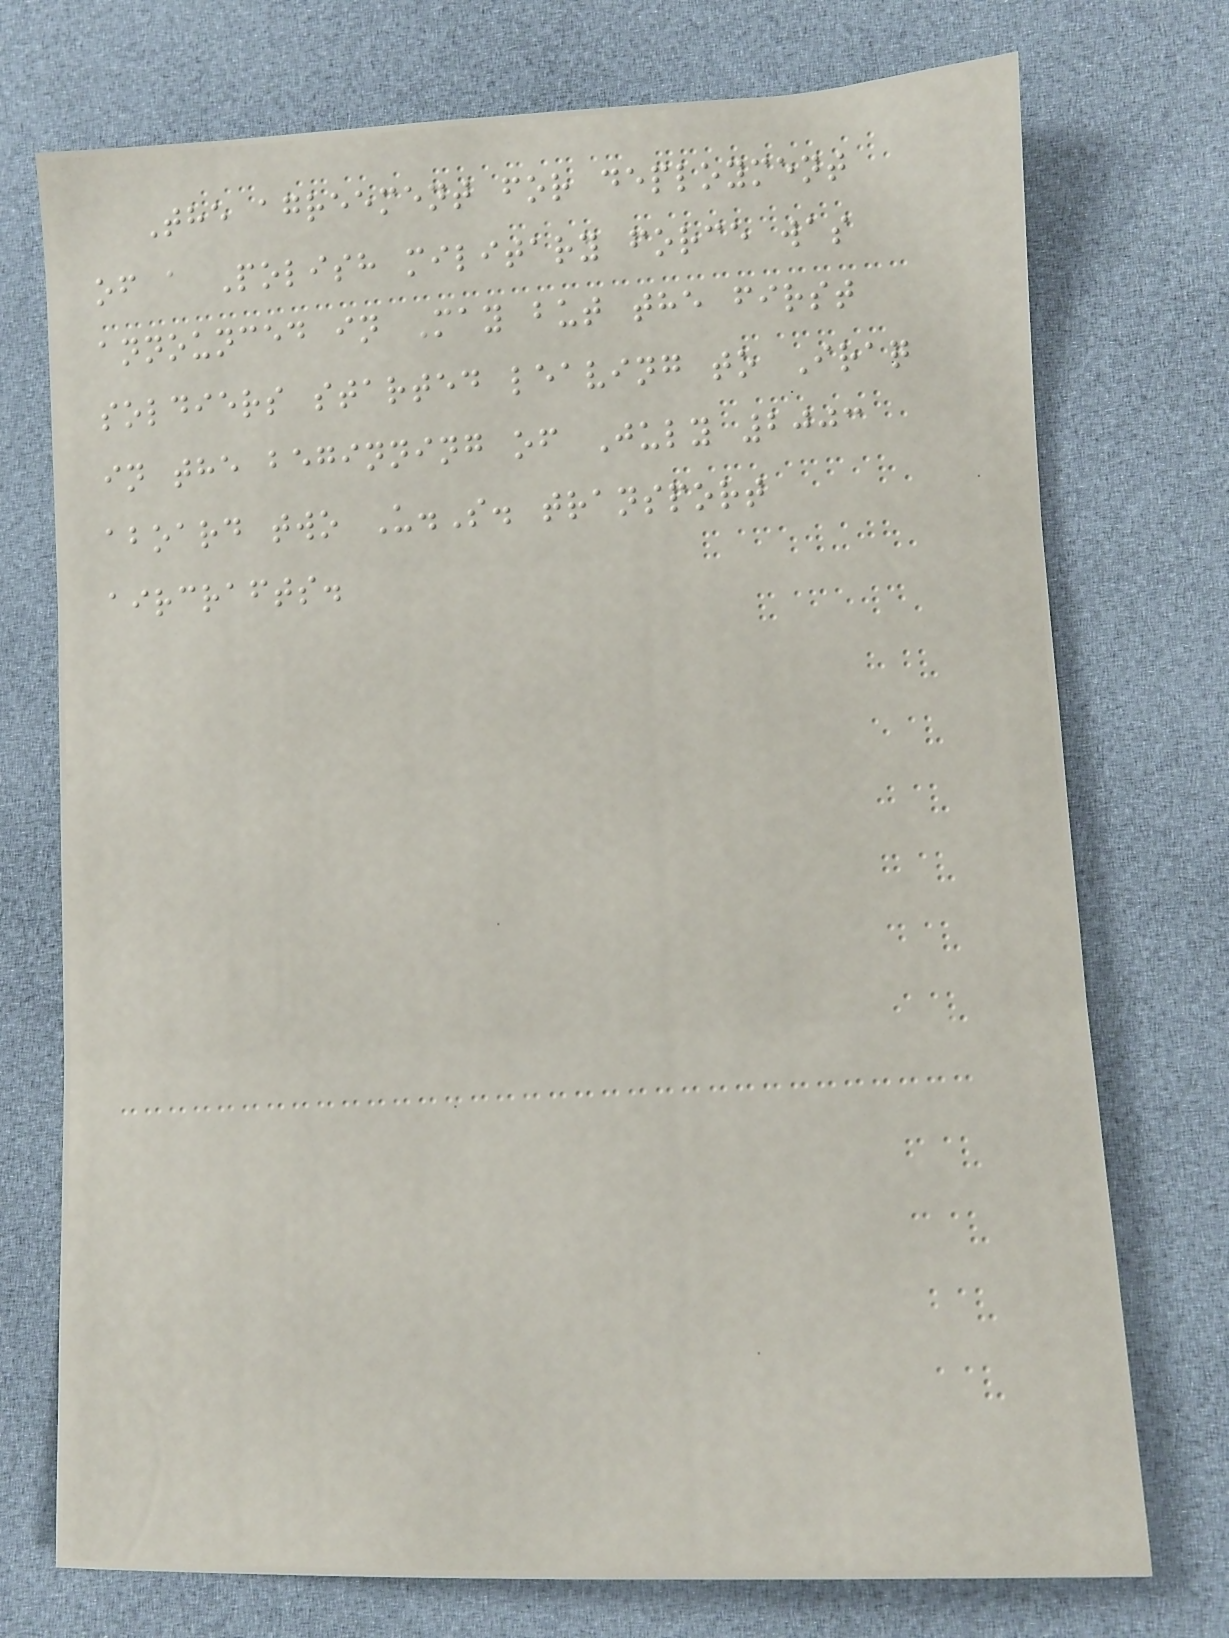The agreement for deployment
of a Polish military force was
announced in May but the first
soldiers started leaving to Iraq
in the beginning of July 2003
aboard two U.S. transport
aircrafts.
